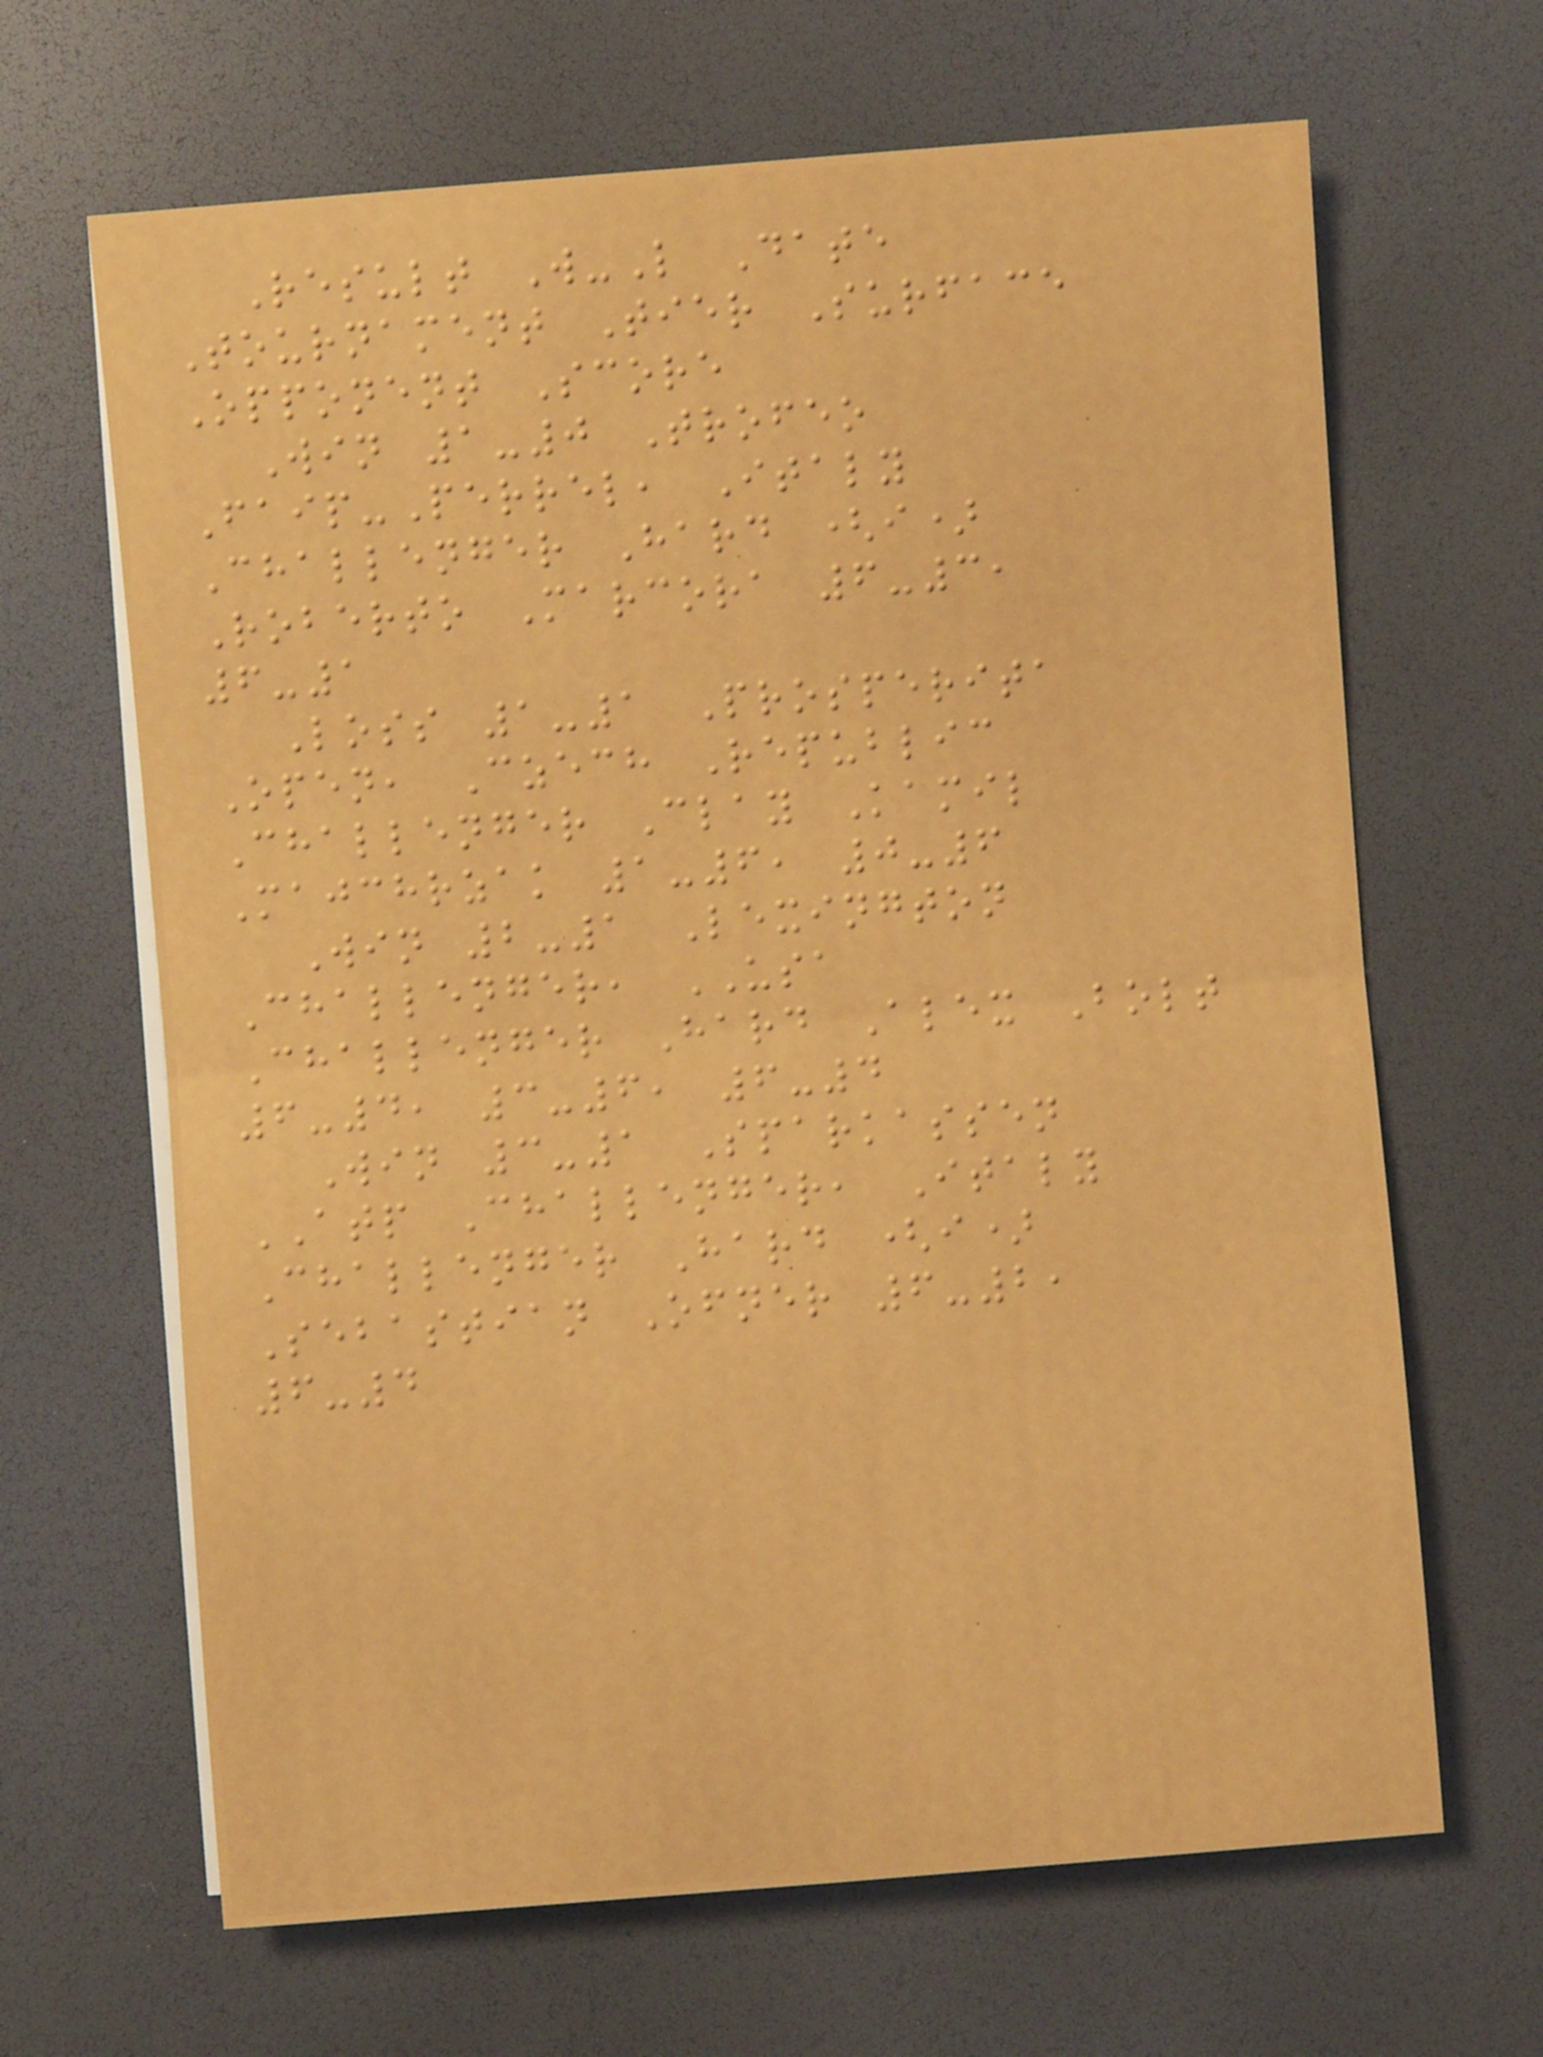Result W-L Date
Tournament Tier Surface
Opponent Score
Win 1-0 Trofeo
Faip-Perrel, Italy
Challenger Hard (i)
Roberto Marcora 6-3,
6-1
Loss 1-1 Prosperita
Open, Czech Republic
Challenger Clay Kamil
Majchrzak 1-6, 0-6
Win 2-1 Lexington
Challenger, USA
Challenger Hard Alex Bolt
6-4, 3-6, 6-4
Win 3-1 Sparkassen
ATP Challenger, Italy
Challenger Hard (i)
Sebastian Ofner 6-2,
6-4
